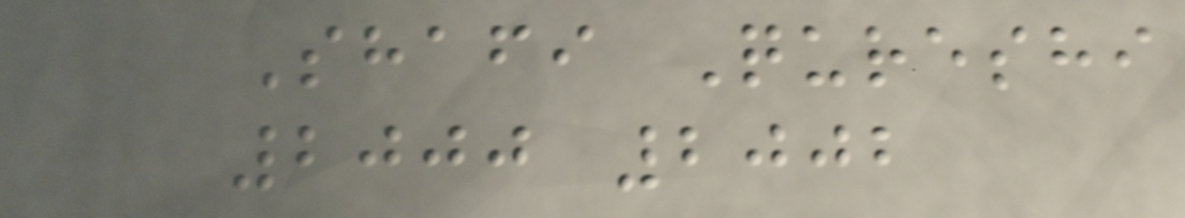Shafi Qureshi
2000 2002
